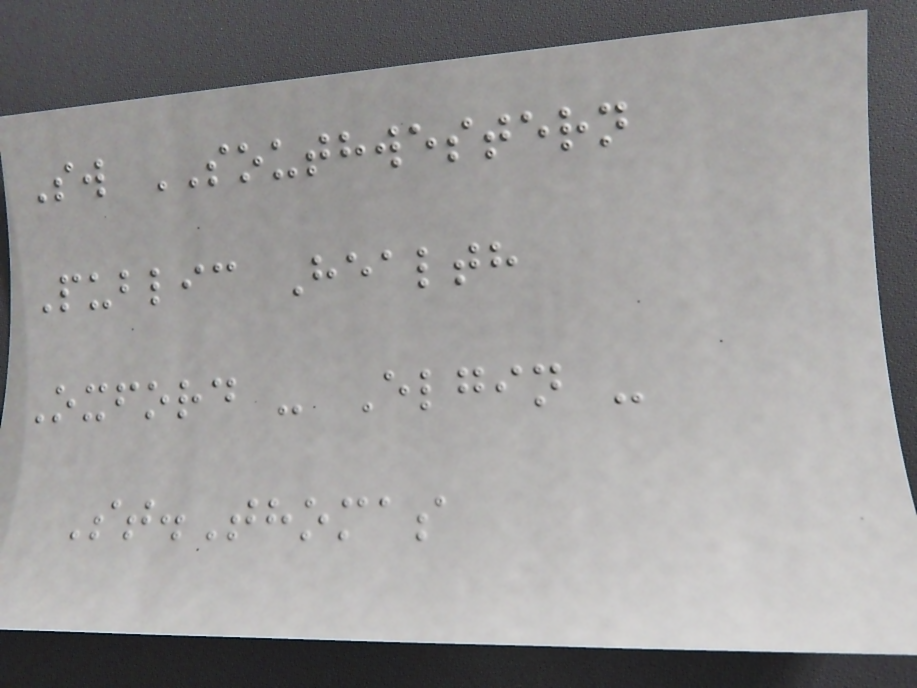Sw SOUTHWESTERN
Public Health
Oxford - Elgin -
St.Thomas
